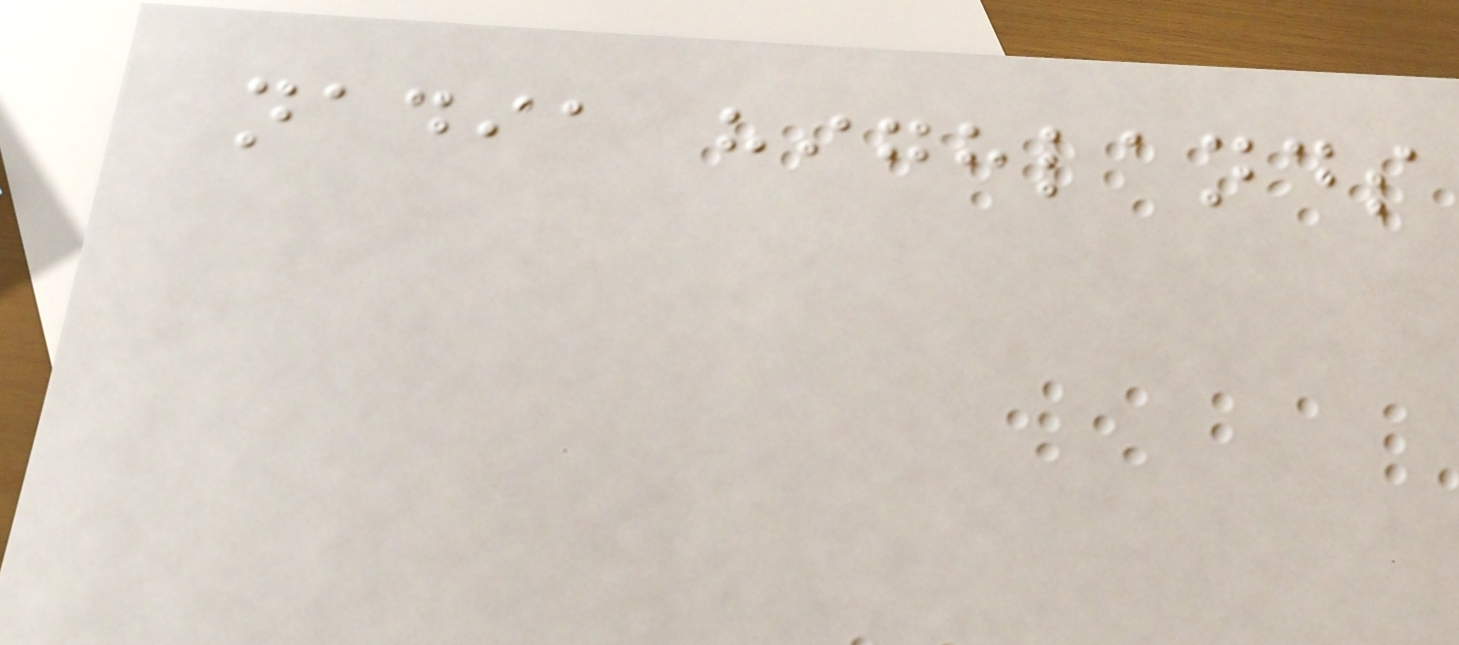nadia highlands
